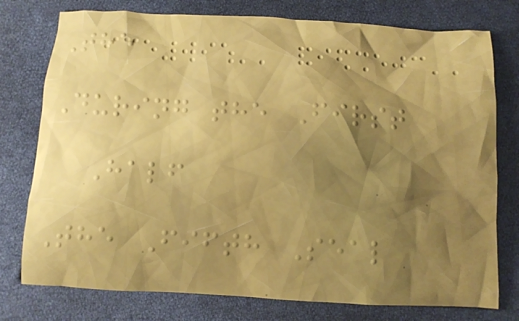The
During the First
Half
The Fifth Seal
